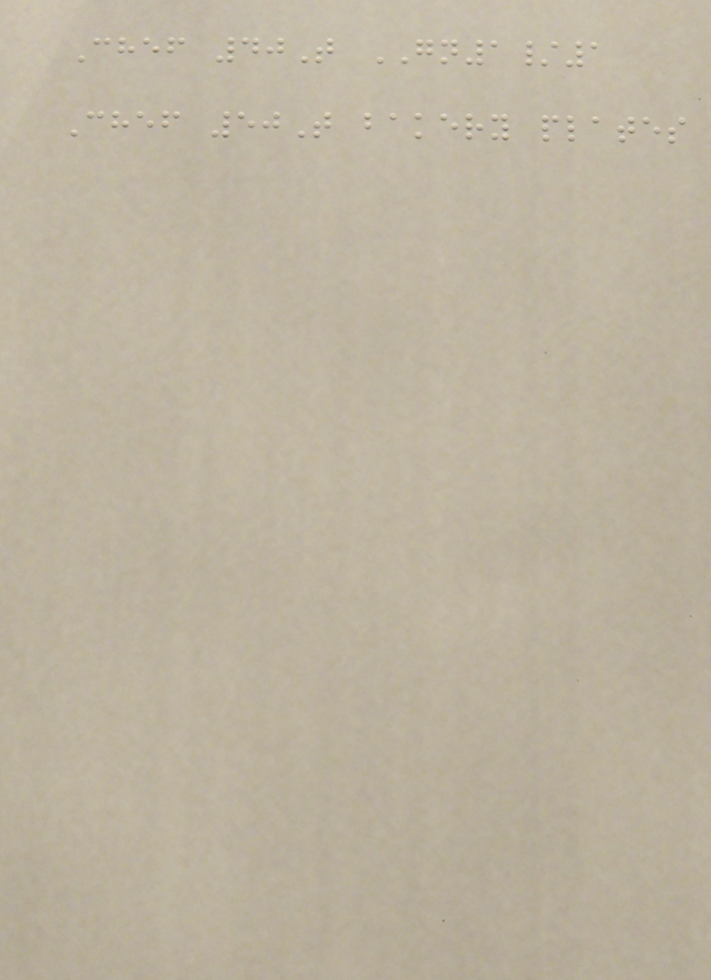Chef 40T GN1/1
Chef 50T bakery plates
